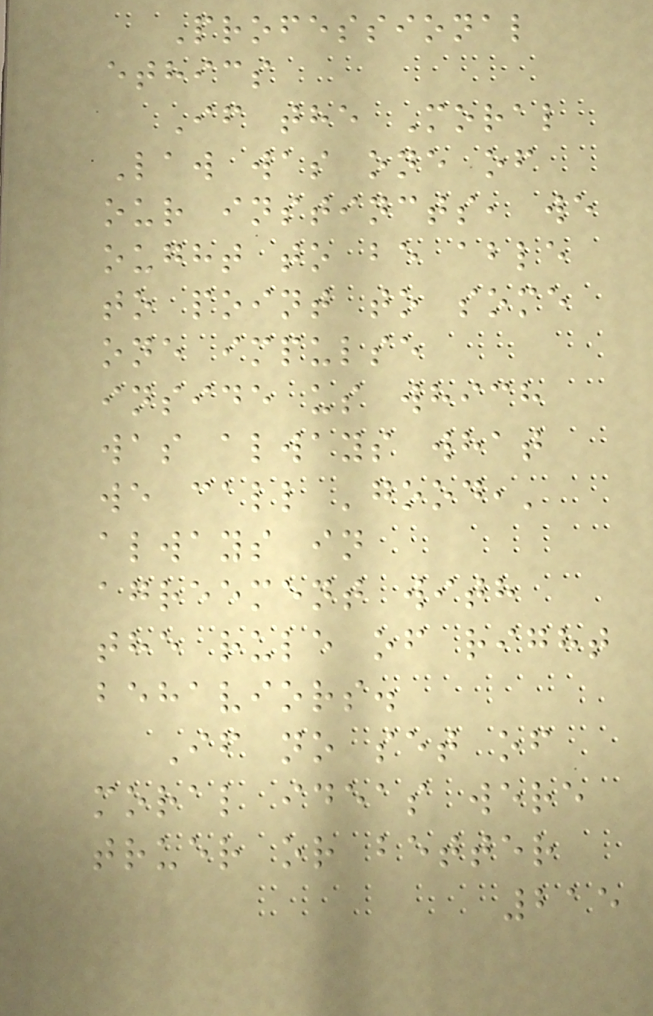Professional
ethics
If the Moral
Law was one of
our instincts, we
ought to be able
to point to some
one impulse
inside us which
was always what
we call 'good,'
always in
agreement with
the rule of right
behaviors.
If no set of
moral ideas were
truer or better
215
